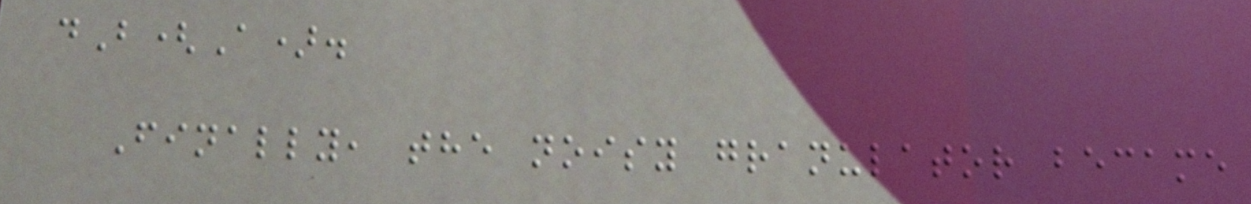dB(A).
Finally, the noisy granulator became
